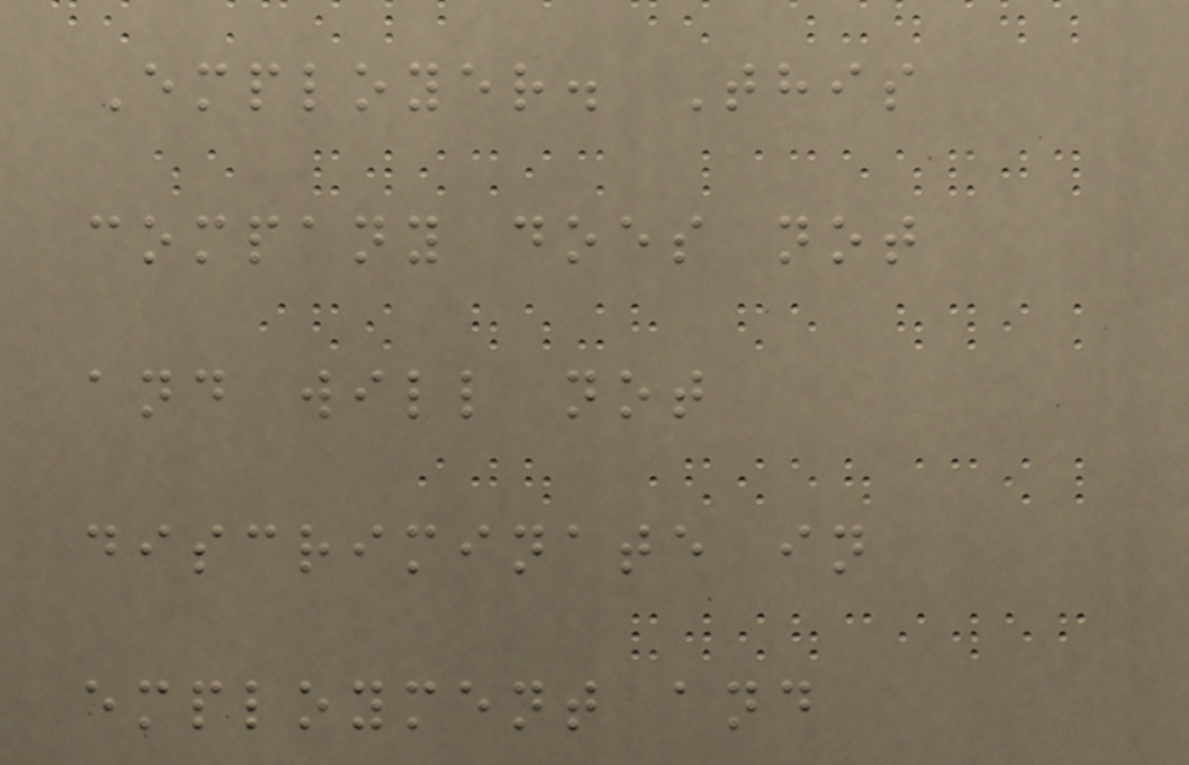Employer. This
company does not
and will not
discriminate in
employment and
